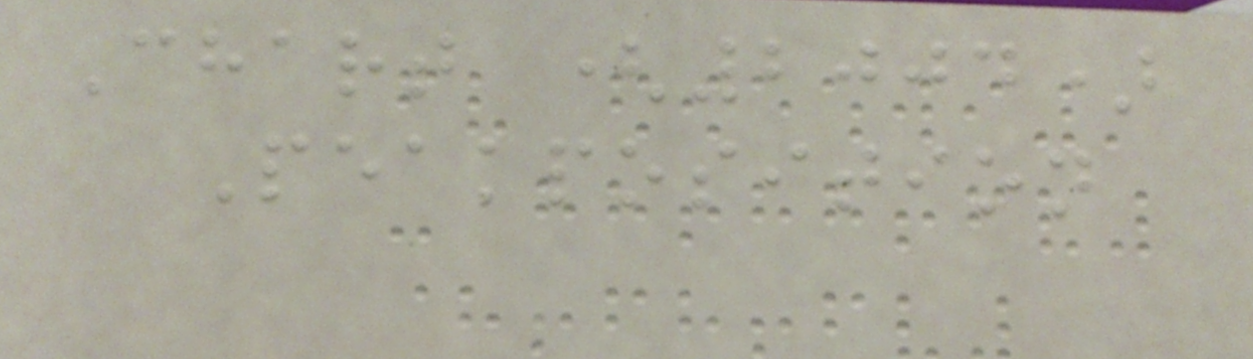Chart (2004)
Peakposition
